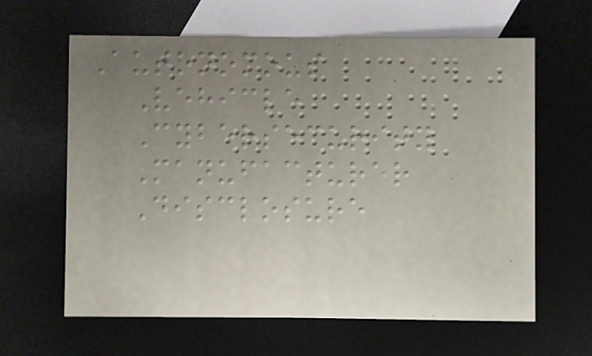Autonomous
Vehicle
Cybersecurity
Manufacturer
Disclosure
